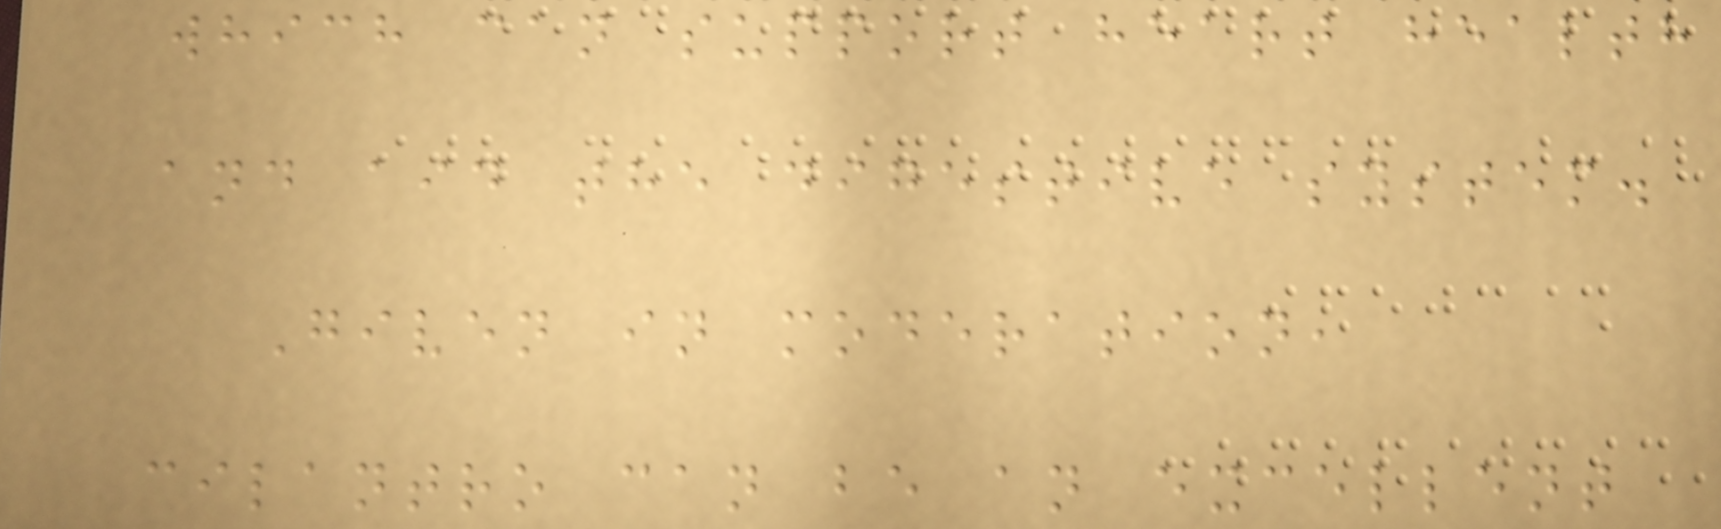which can support heart health
and aid the digestive system.
Given in moderation,
cilantro can be an excellent
